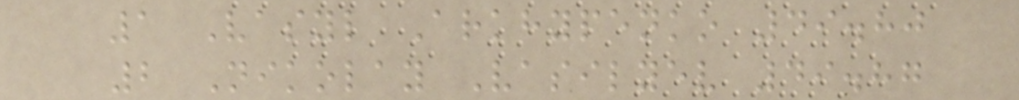1 Vasyl Arkhypenko 49.80
2 Nikolay Vasilyev 49.87
